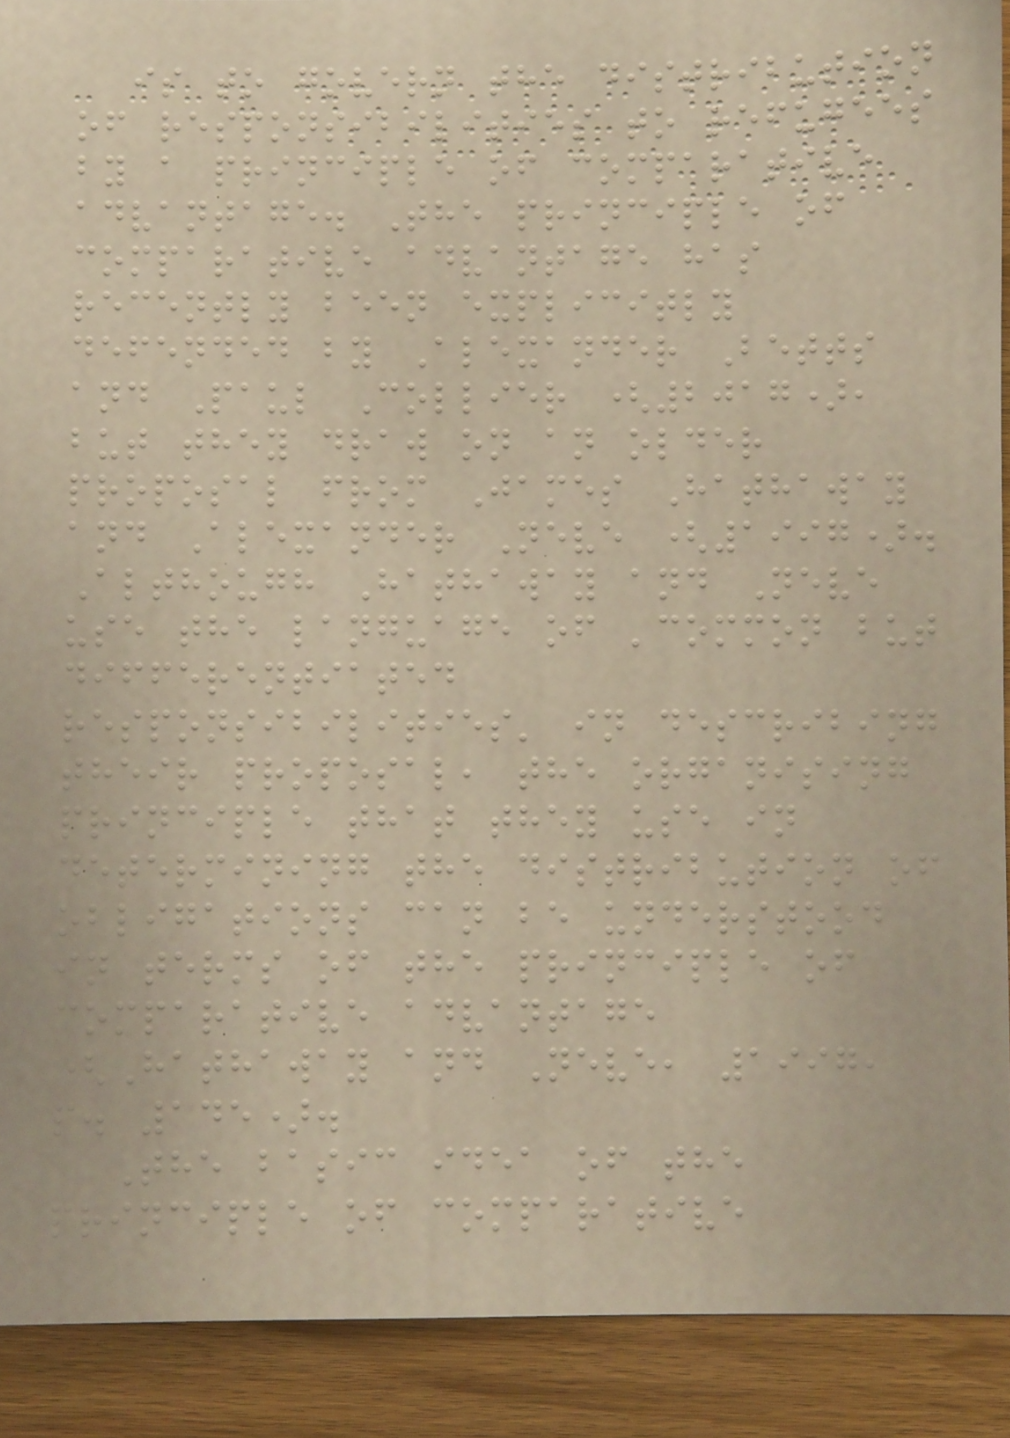is to govern the distribution
of responsibilities to refugees
by a principle of comparative
advantage. The principle of
comparative advantage has
recently been explicitly
defended by Alexander Betts
and Paul Collier (2017),
but they draw on an older
proposal from James Hathaway
and Alexander Neve (1997).
Although Hathaway and Neve
use the language of 'common but
differentiated
responsibilities' in describing
their proposal, the organising
principle that they use in
determining the distribution of
obligations can be understood
in terms of the principle of
comparative advantage
(Hathaway and Neve, 1997,
p. 145).
The basic idea of the
principle of comparative
